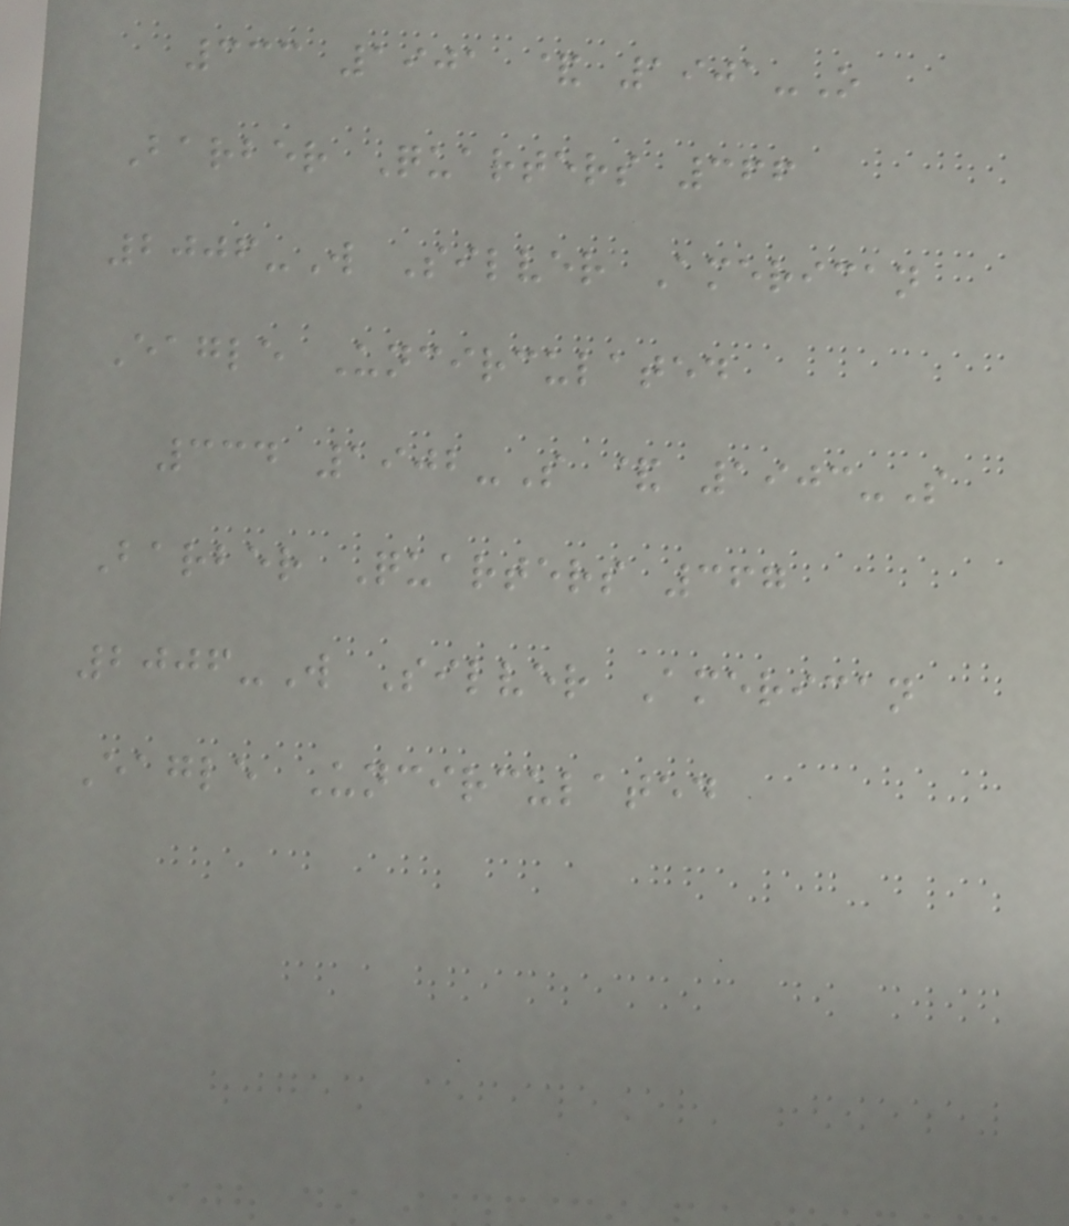333 1901 & 1901-O
Barber Quarters 366
2006-W Silver American
Eagle Uncirculated
334 1902-S & 1903-S
Barber Quarters 367
2006-W Silver American
Eagle Uncirculated
